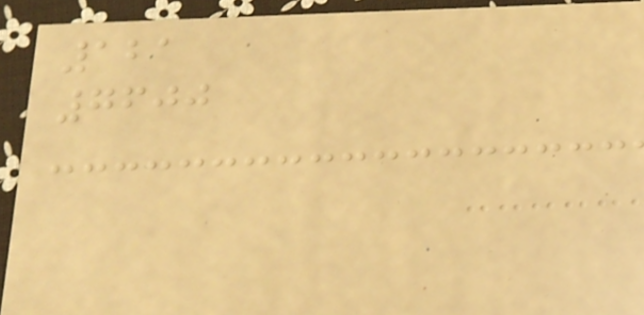121
7600
